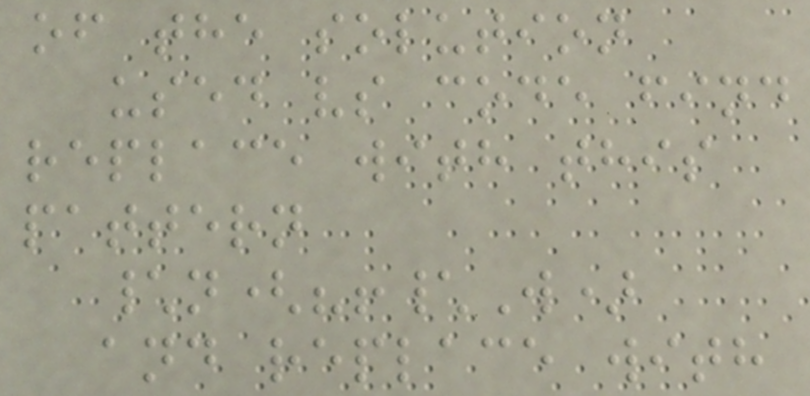of the solution
used vs code find
replace with this
pattern
\n(?!\W)
and replace with
